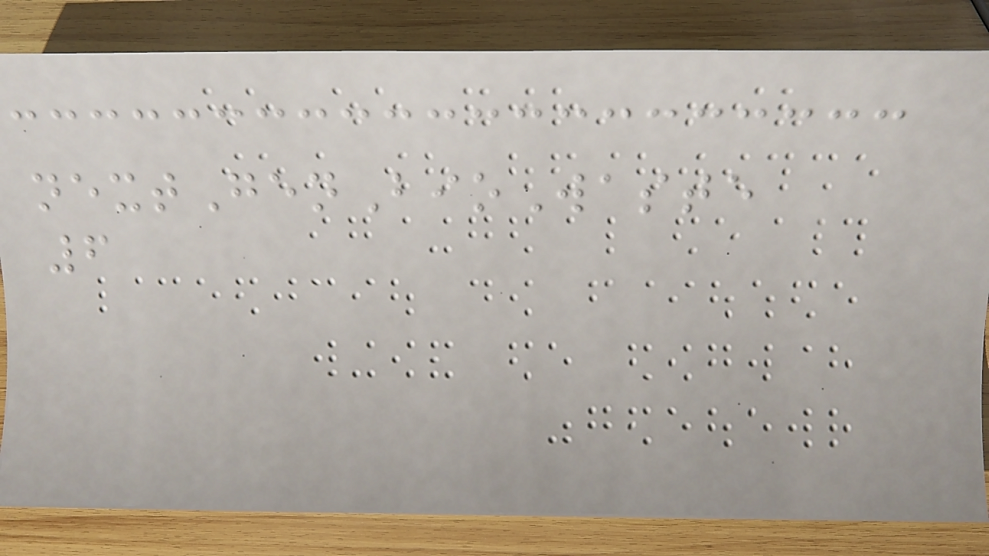nextGenBioWaste
6
